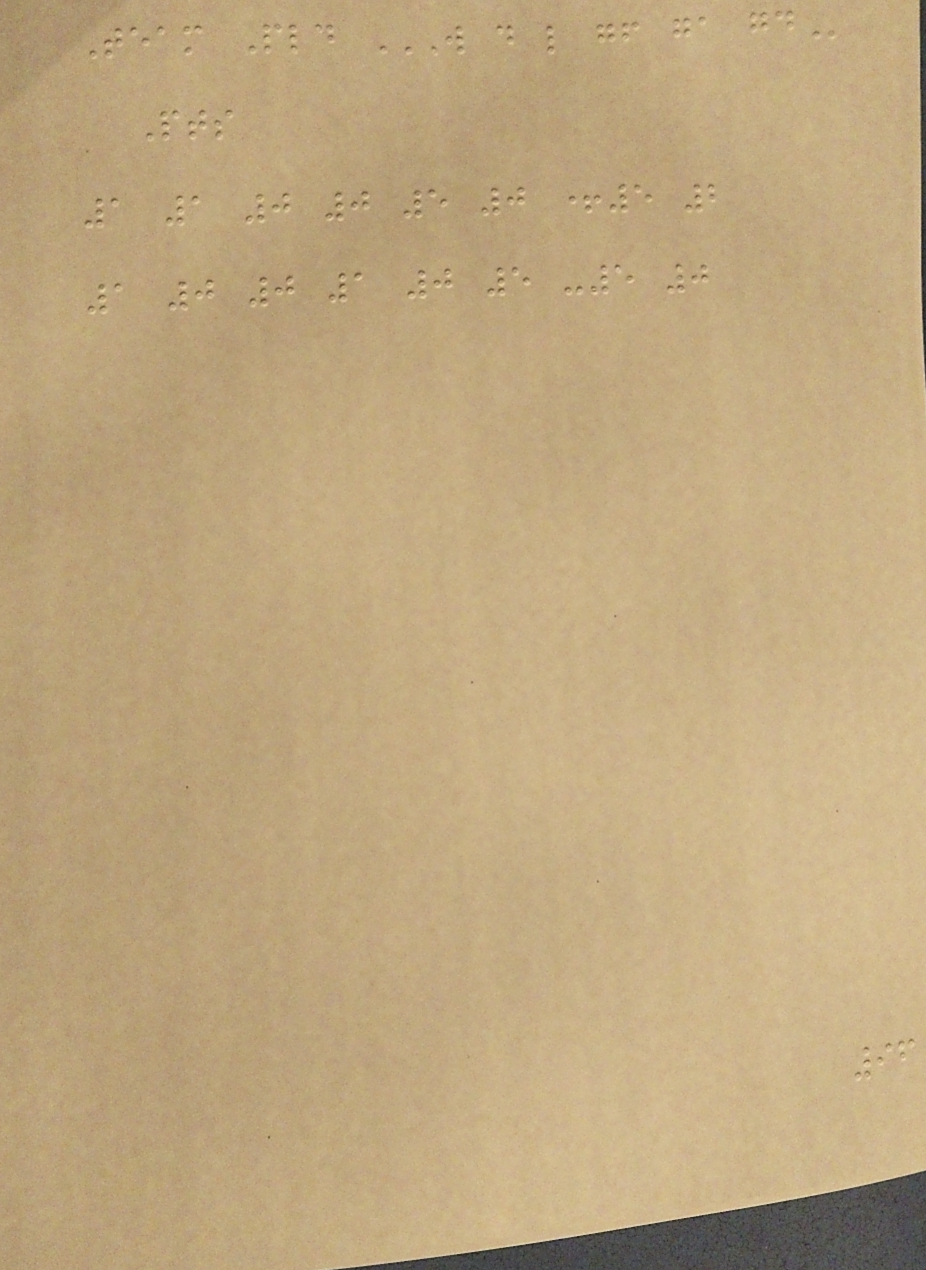Team Pld W D L GF GA GD
Pts
1 1 0 0 5 0 +5 2
1 0 0 1 0 5 -5 0
96
